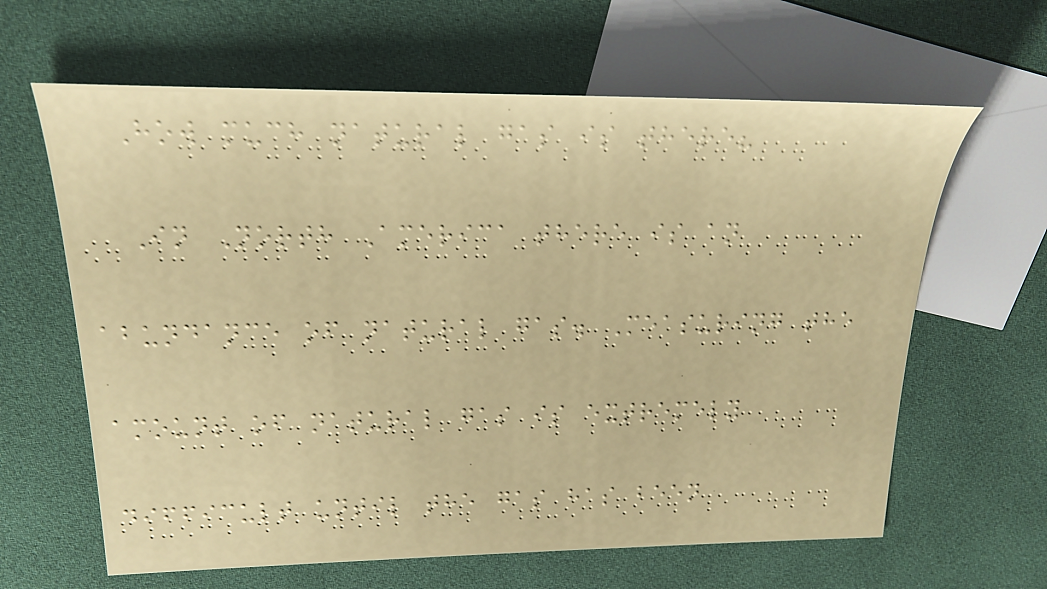How much natural gas is there?
In North America there is an
abundance of natural gas. Measuring the
amount of natural gas is extremely
difficult until the gas has been
